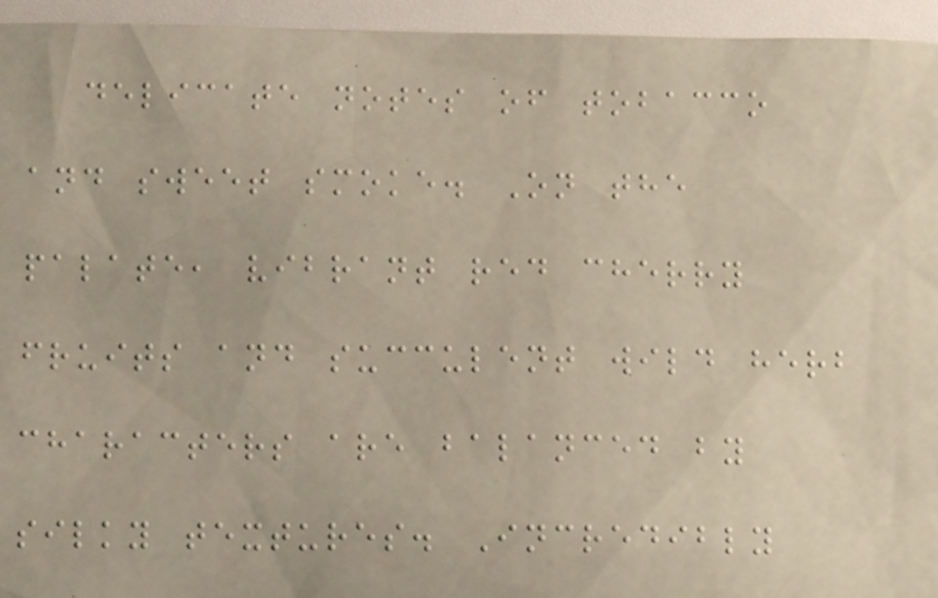delicate notes of tobacco
and sweet smoke. On the
palate, vibrant red cherry
fruits and succulent wild herb
characters are balanced by
silky textures. Incredibly
